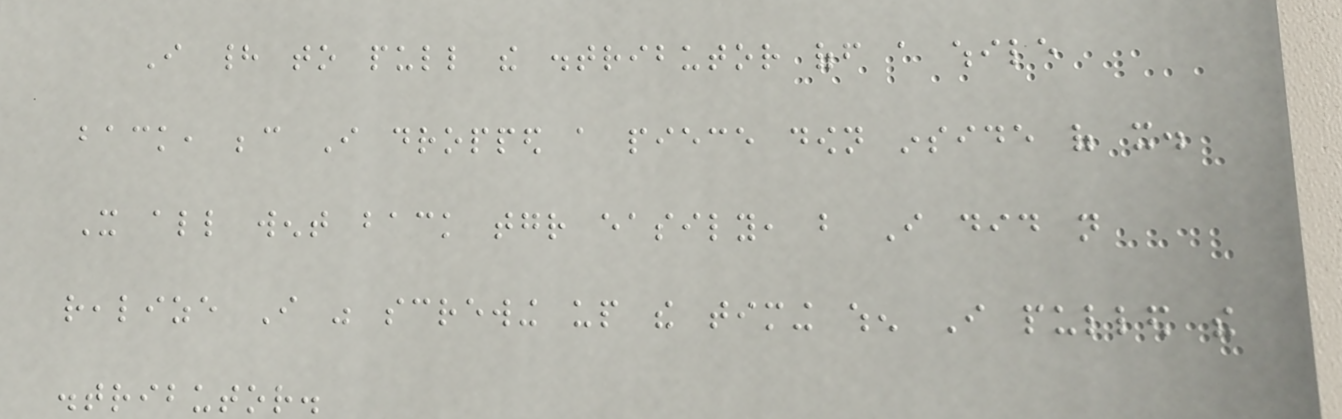I had to pull the distributor off a while
back, because I dropped a piece down inside of it.
It all went back together easily, but I did not
realize I was screwing up the timing when I pulled the
distributor.
